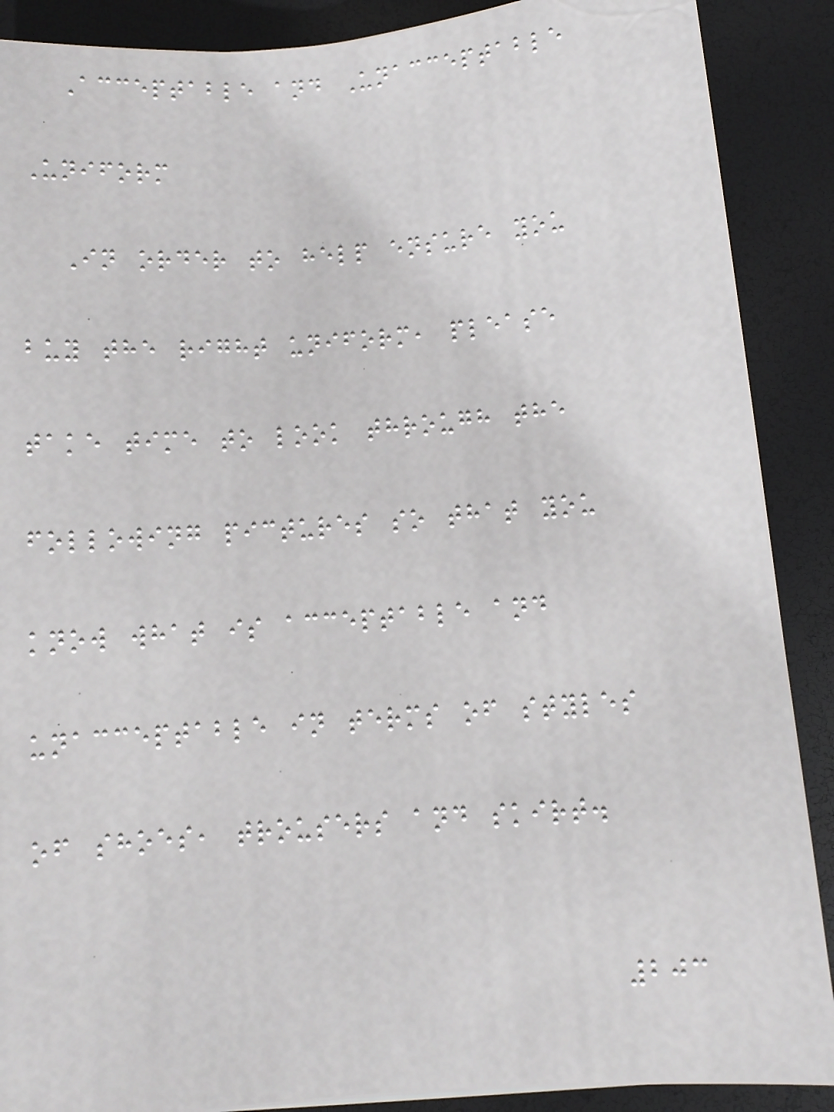Acceptable and Unacceptable
Uniform
In order to help ensure you
buy the right uniform, please
take time to look through the
following pictures so that you
know what is acceptable and
unacceptable in terms of styles
of shoes, trousers and skirt.
203
